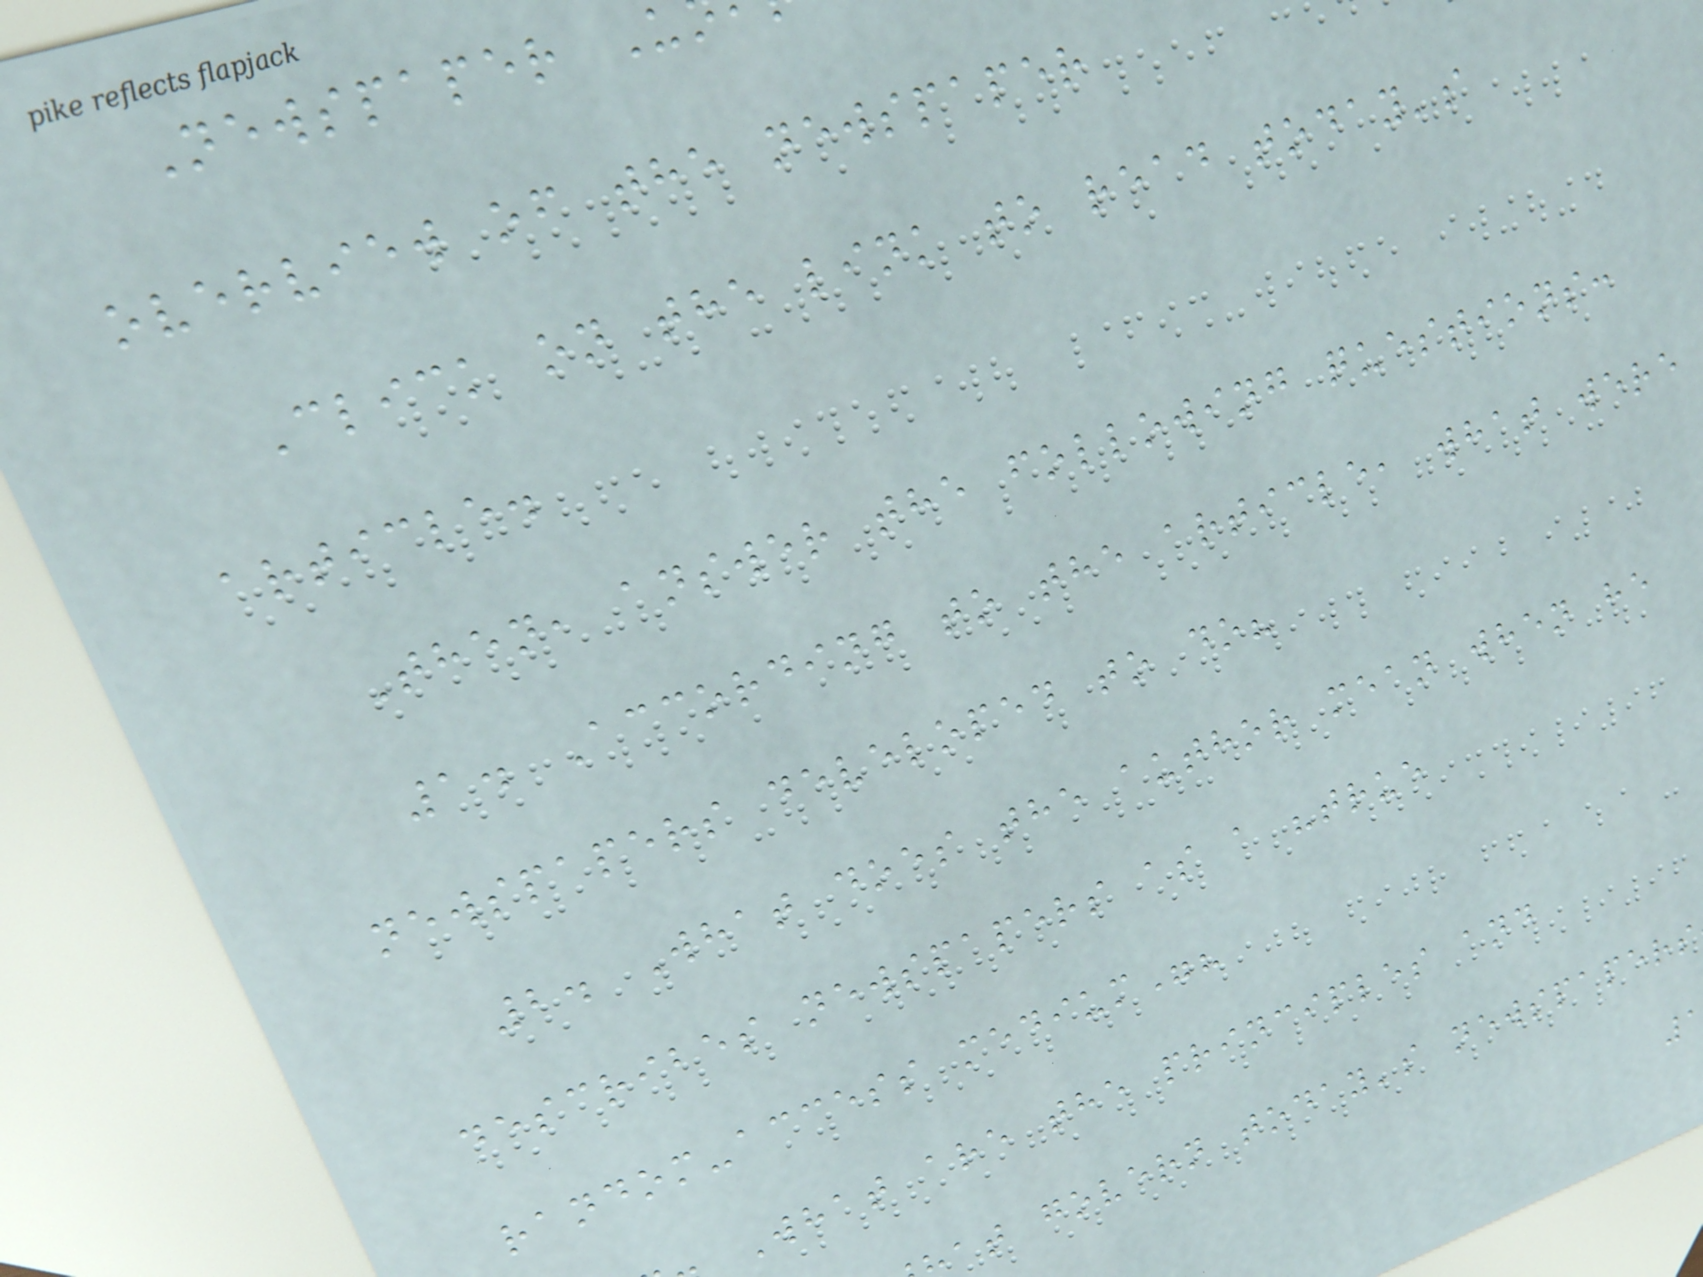Newspaper U
overview of the newspaper
Click on the link to read today's
article.
Then, answer the following questions:
1. According to the article, what were
newspapers developed to do?
2. What does the author mean when he
describes newspapers as a "true
random-access medium"?
What are the principles and
at govern today's newspapers
